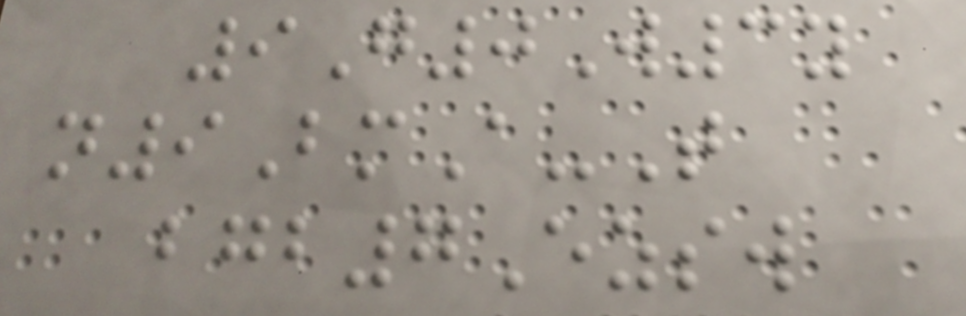9G0W3y
n9BmA-T
bgb7Ezsw
